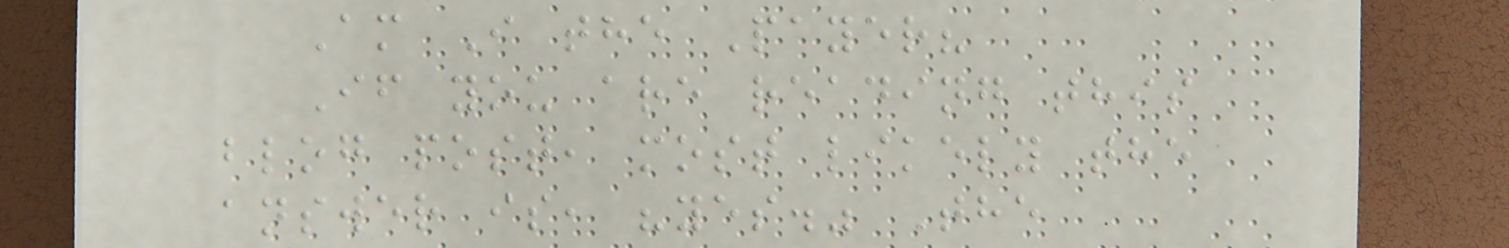Am I the Payer?
If you are reading this
blog post, most likely the
answer is, "yes." The
